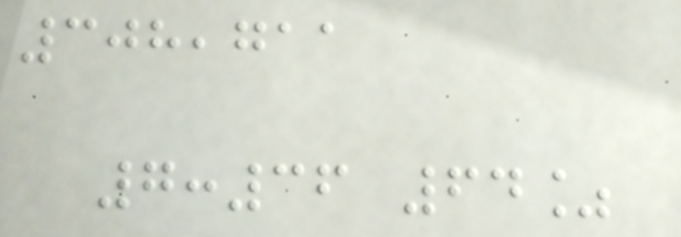308,711
7:36 64%
